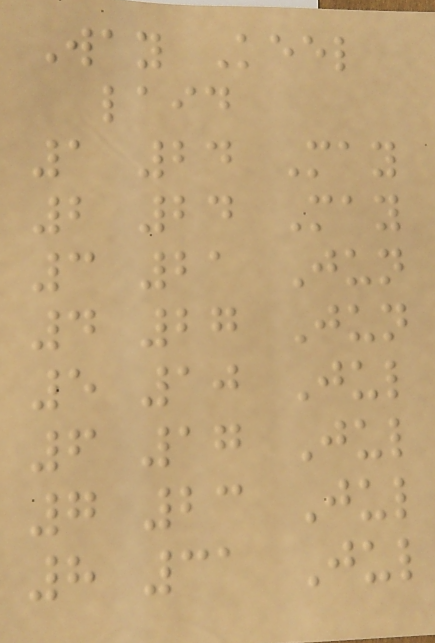Way Keel
laid
1 24 May
2 24 May
3 21 Jun
4 27 Jun
5 10 Jul
6 17 Jul
7 23 Jul
8 31 Jul
